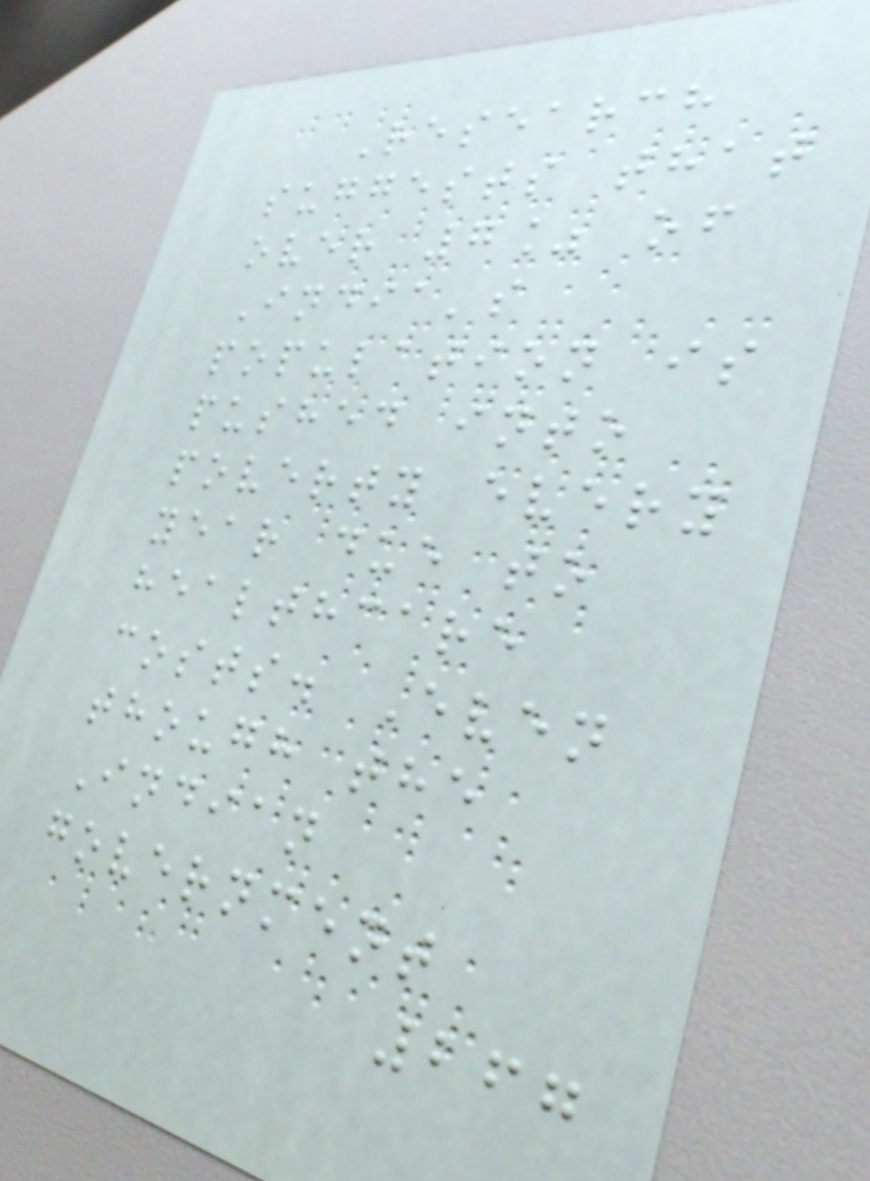Research
suggests that
over 7% of
India's
population is
pushed into
poverty every
year due to
healthcare
costs. Even
though the
Indian
government
267
